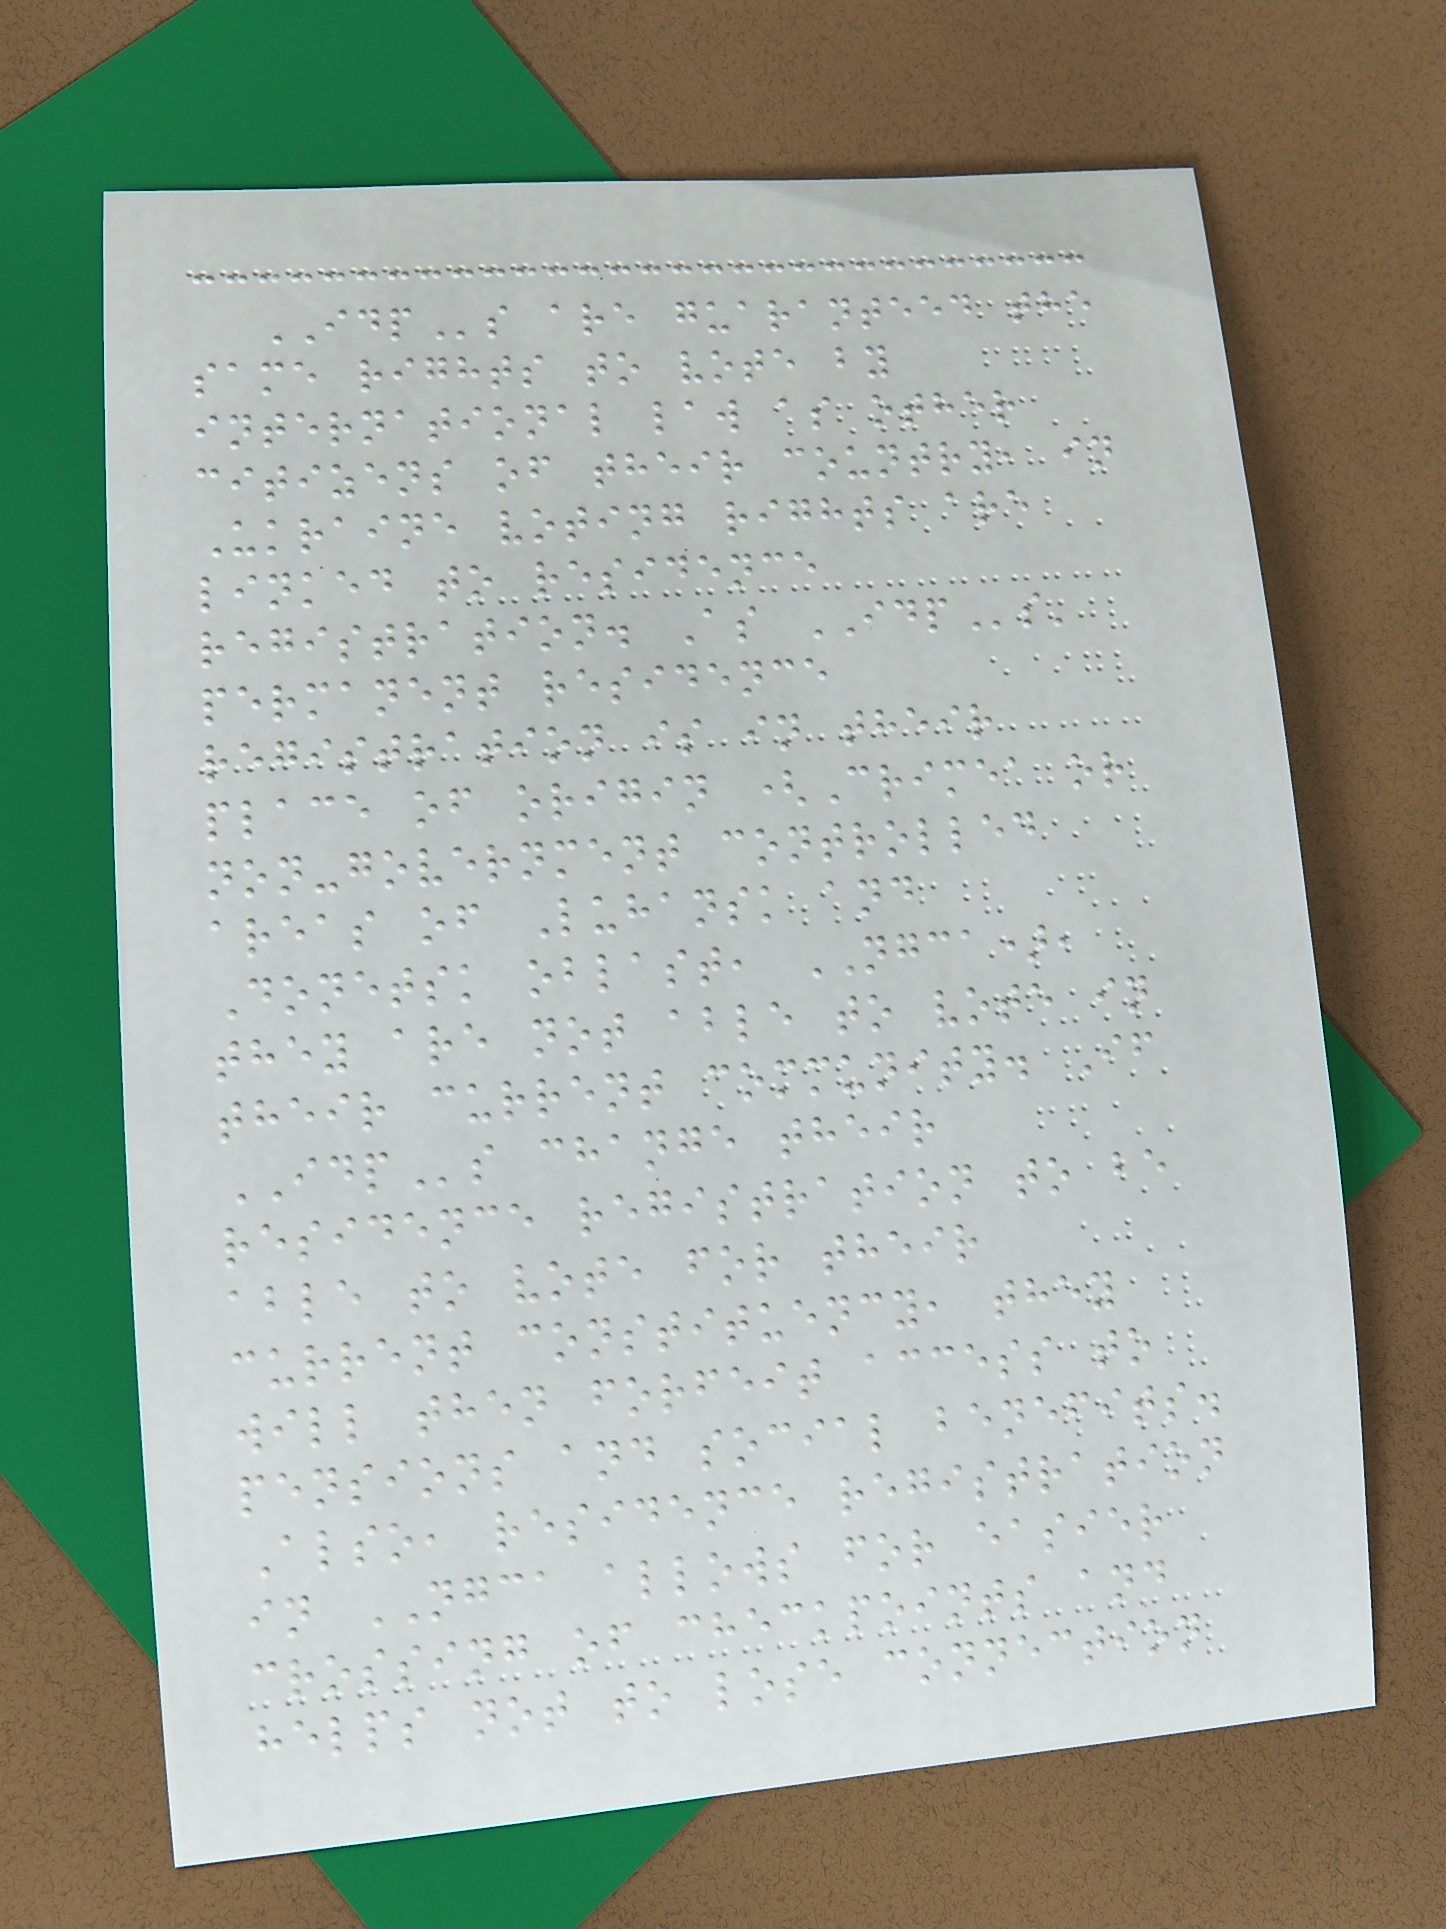IDPs are guaranteed the
same rights to vote by
international law as other
citizens of their country, in
Ukraine voting rights are
linked to residence
registration. As IDPs'
permanent residence
registration is in their
place of origin (Crimea or
non-government controlled
areas of Luhansk and
Donetsk oblast, NGCA),
they are not able to vote in
their current community. If
IDPs change their
residence registration to be
able to vote for their
current constituency, they
will then forfeit access to
pensions and social benefits.
Also, residence registration
in NGCA allows for easier
crossing of checkpoints and
helps not to lose connection
